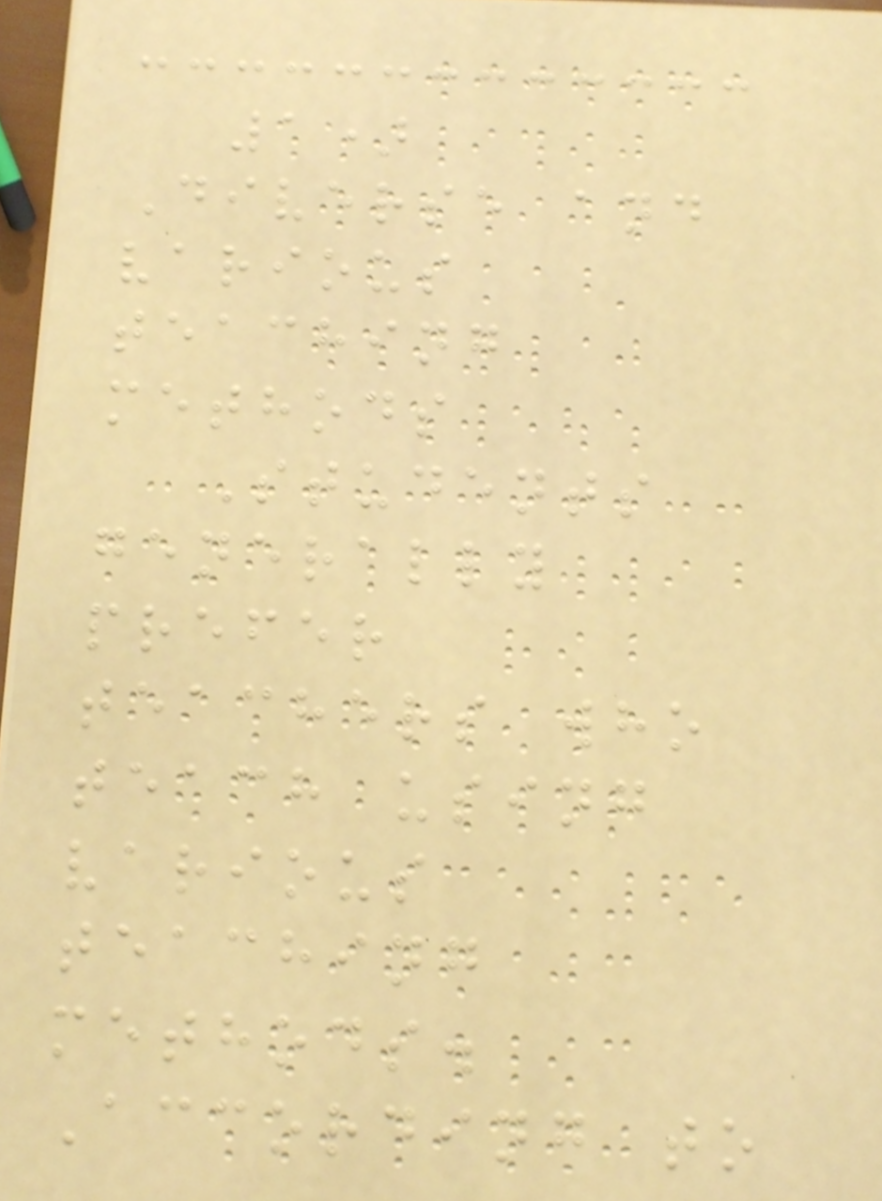1)
Diverse and
various
teaching
methods
Students
generally
prefer
teachers who
teach using
various
teaching
methods.
According to
